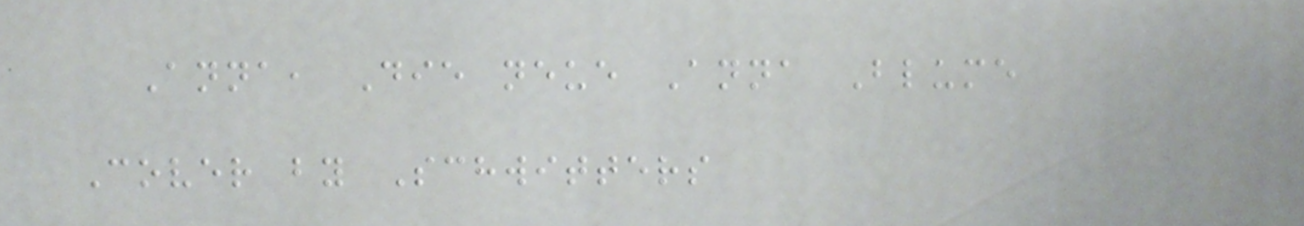Anna, Die neue Anna Blume
Cover by Schwitters
